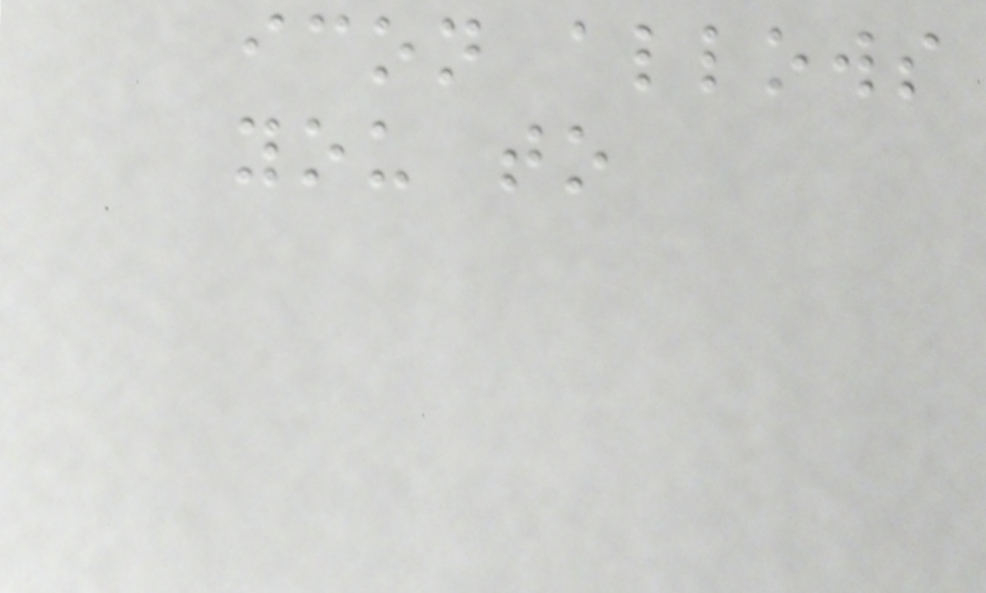icon allows
you to
